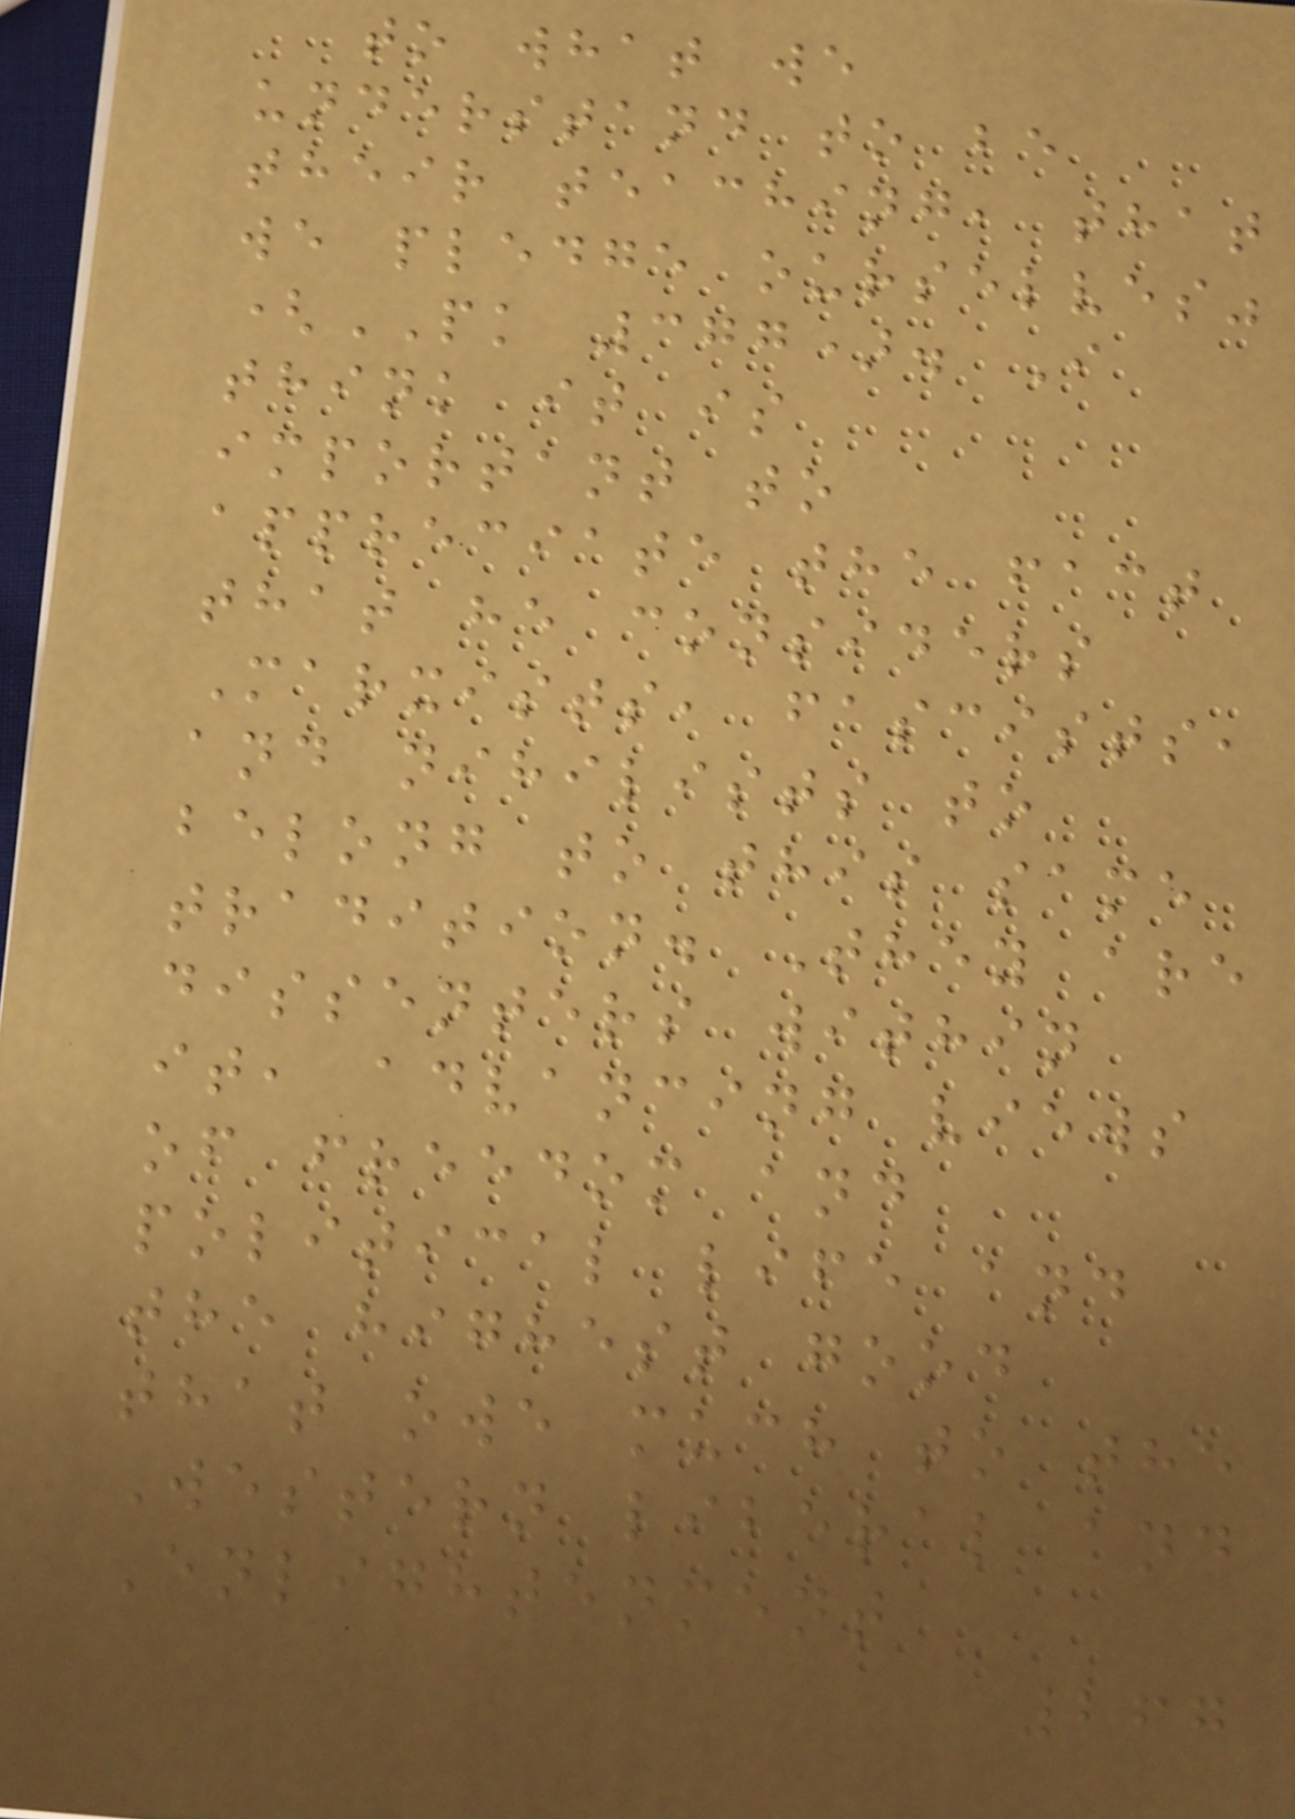to what we
understand to be
their teaching, that
we pledge ourselves"
(PK 377). I
think it is
important to
appreciate the fact
that he considers
Marxists, fascists,
and nihilists to
belong to this same
tradition. They are
dissenters within
it, advancing views
of freedom and
political life and
the highest good
that owe much to the
Western liberal and
Enlightenment
267
